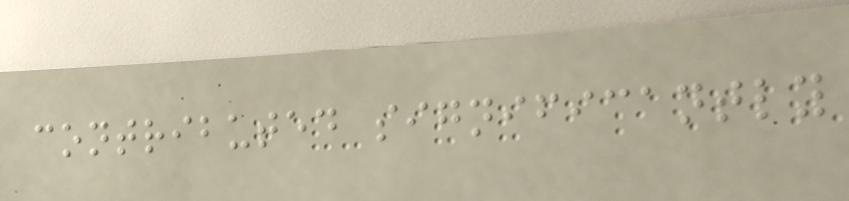contributed significantly
